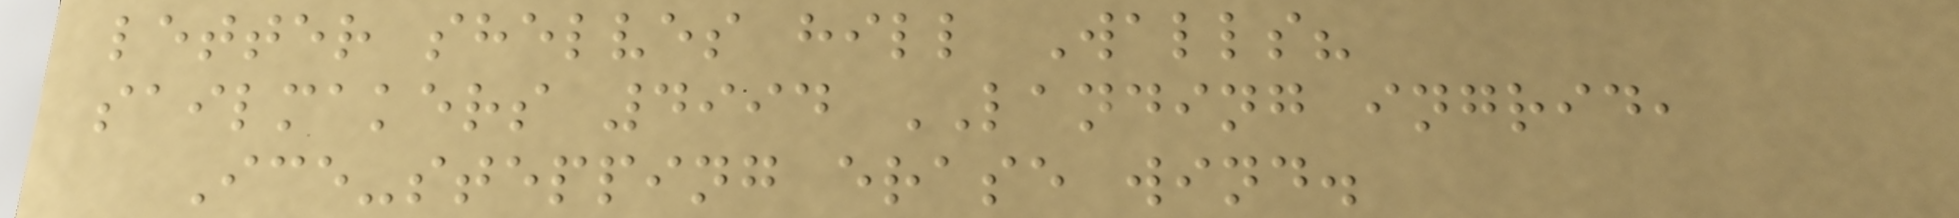letter shelves hill Walls?
sailmakers 4994 LANDING ingrid,
Ice-stepping erase wind.
